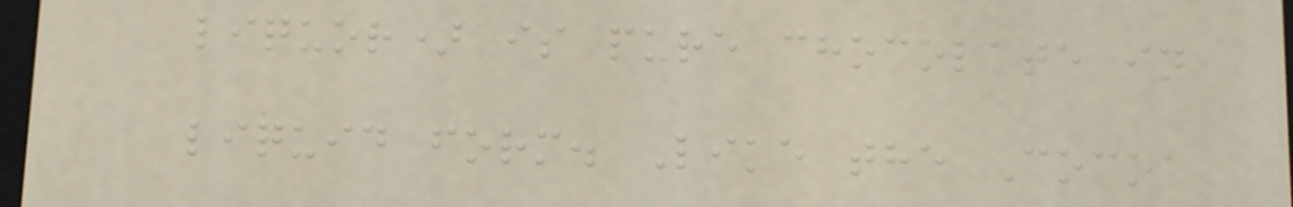liquor) is pure chocolate in
liquid form. Like the Cocoa
